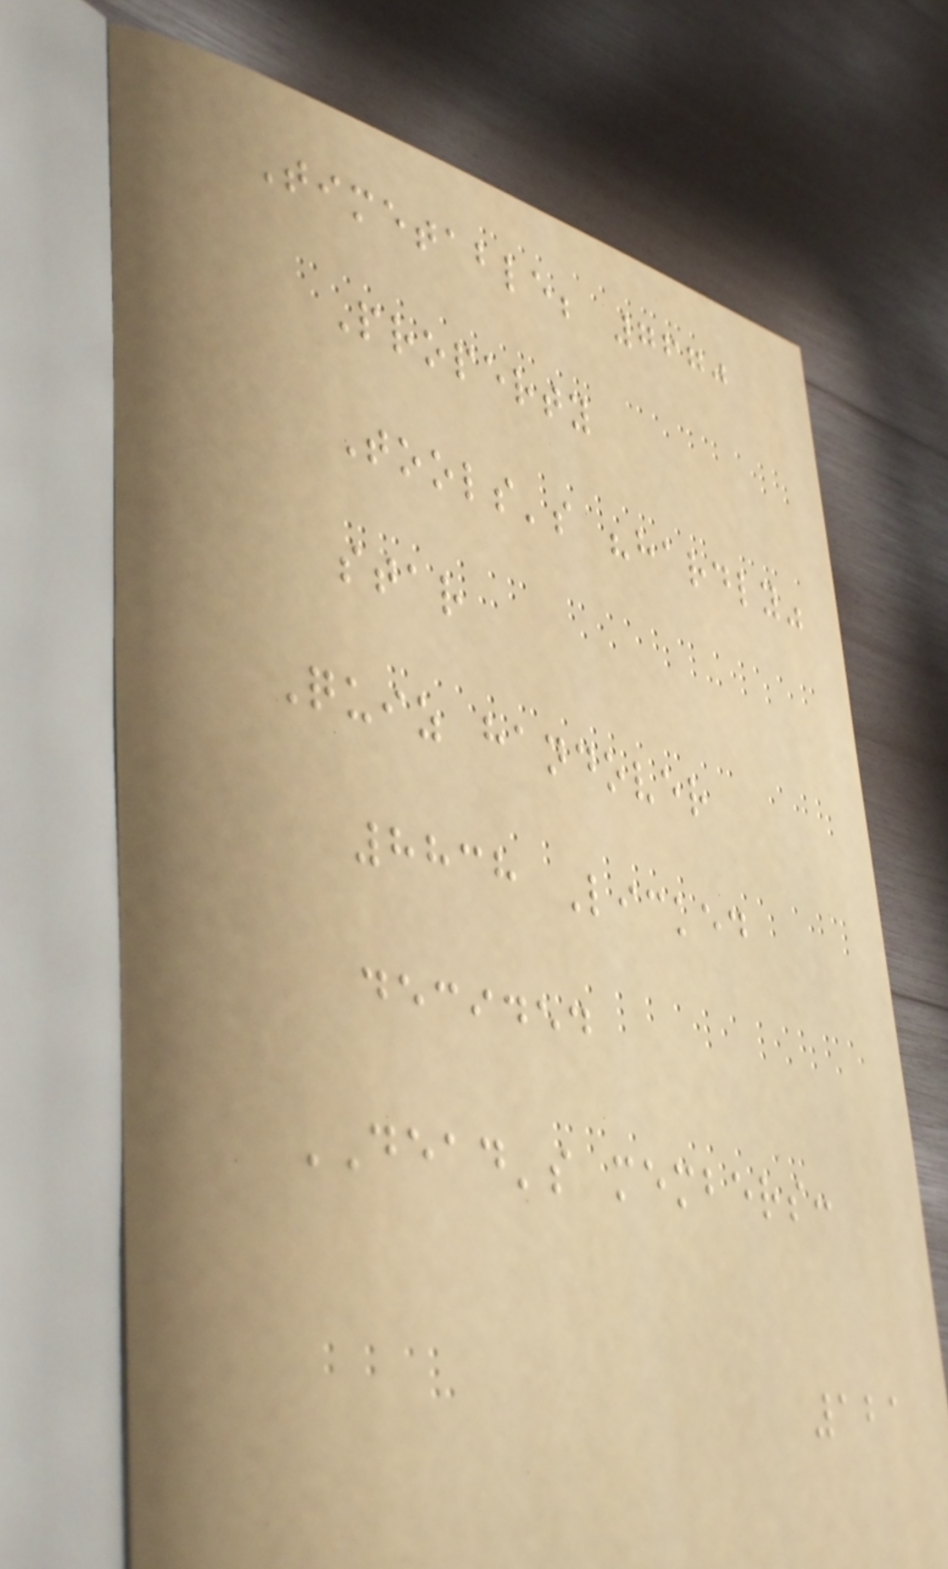Timetable; 7670
Property
Tools's "hardly"
star
Quiz handover
8838 Licked
decided
DEAD's members:
121
